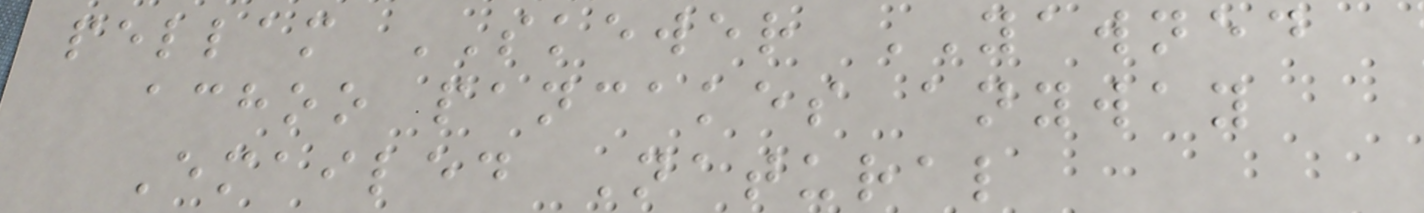pellam SKEWER YAWNED
achoo pancakes anyway
Emailed Natural
